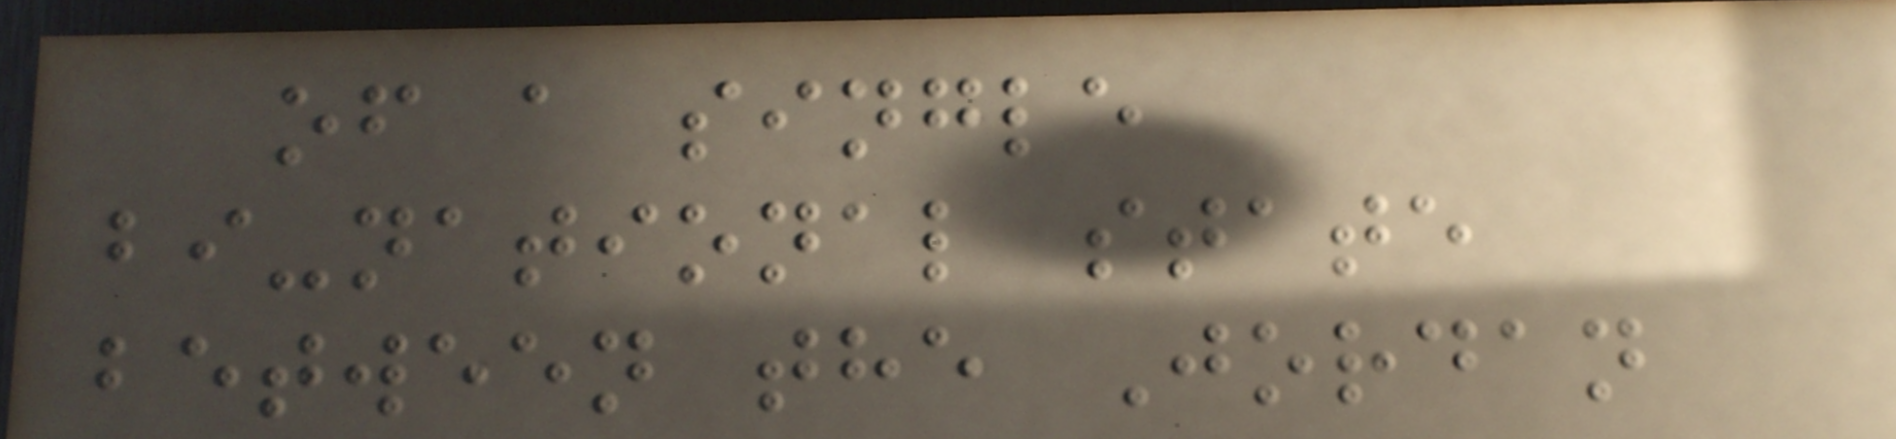of a single
bi-national state
between the Jordan
